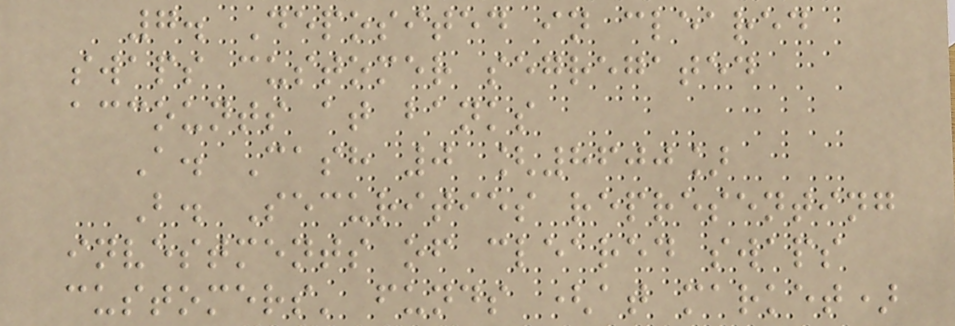7. Deposited in cleared
swaps customer segregated
accounts at banks
A. Cash 0 [8600]
B. Securities representing
investments of cleared swaps
customers' funds (at market)
